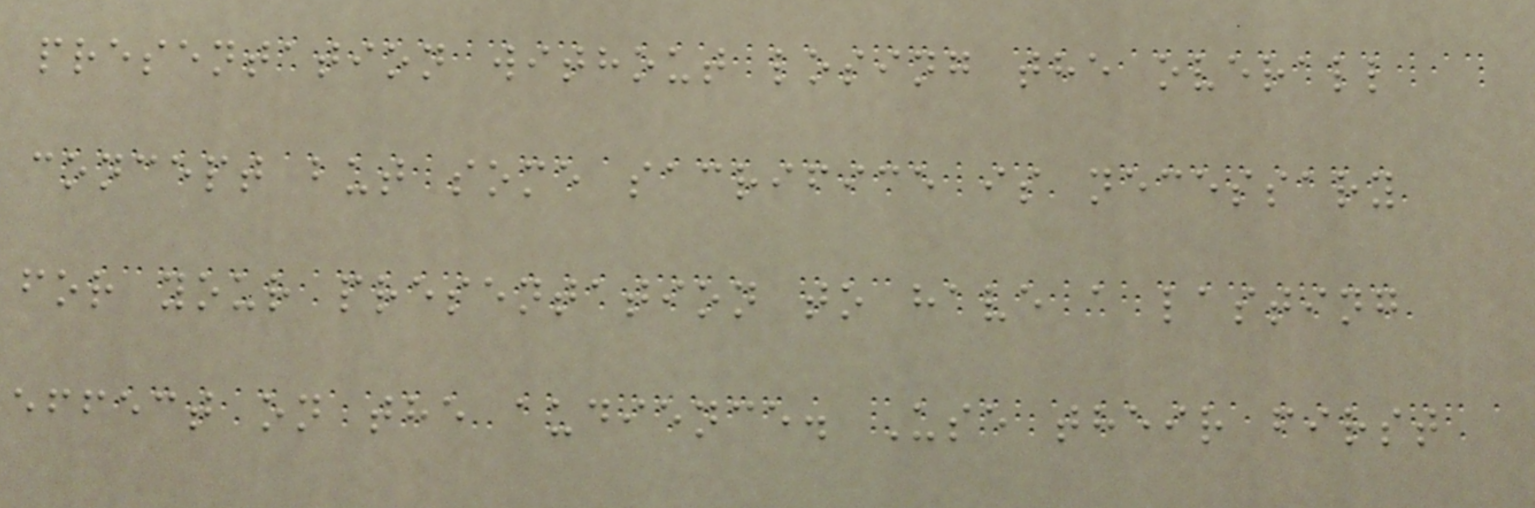presentation without losing the overall
concept but some sacrifice is necessary
for your presentation to have a lasting
effect on the audience. Use their first
